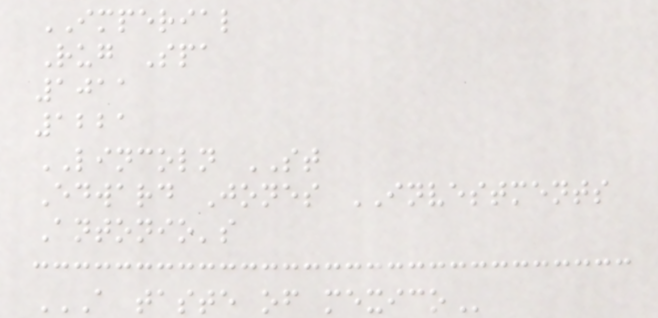IMPERIAL
Rug Spa
1011
1221
LINCOLN ST
Edward Jones INVESTMENTS
Antonio's
A TASTE OF MEXICO
